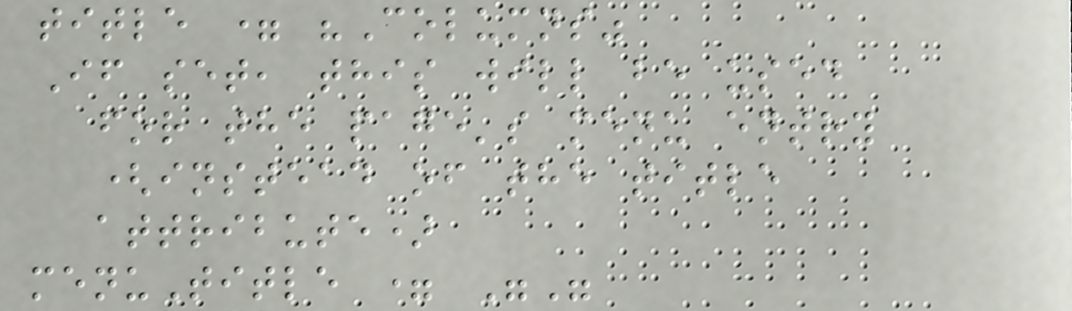title = "Columns"
If set, this will be used
for the page's menu entry
(instead of the title
attribute)
menuTitle = ""
